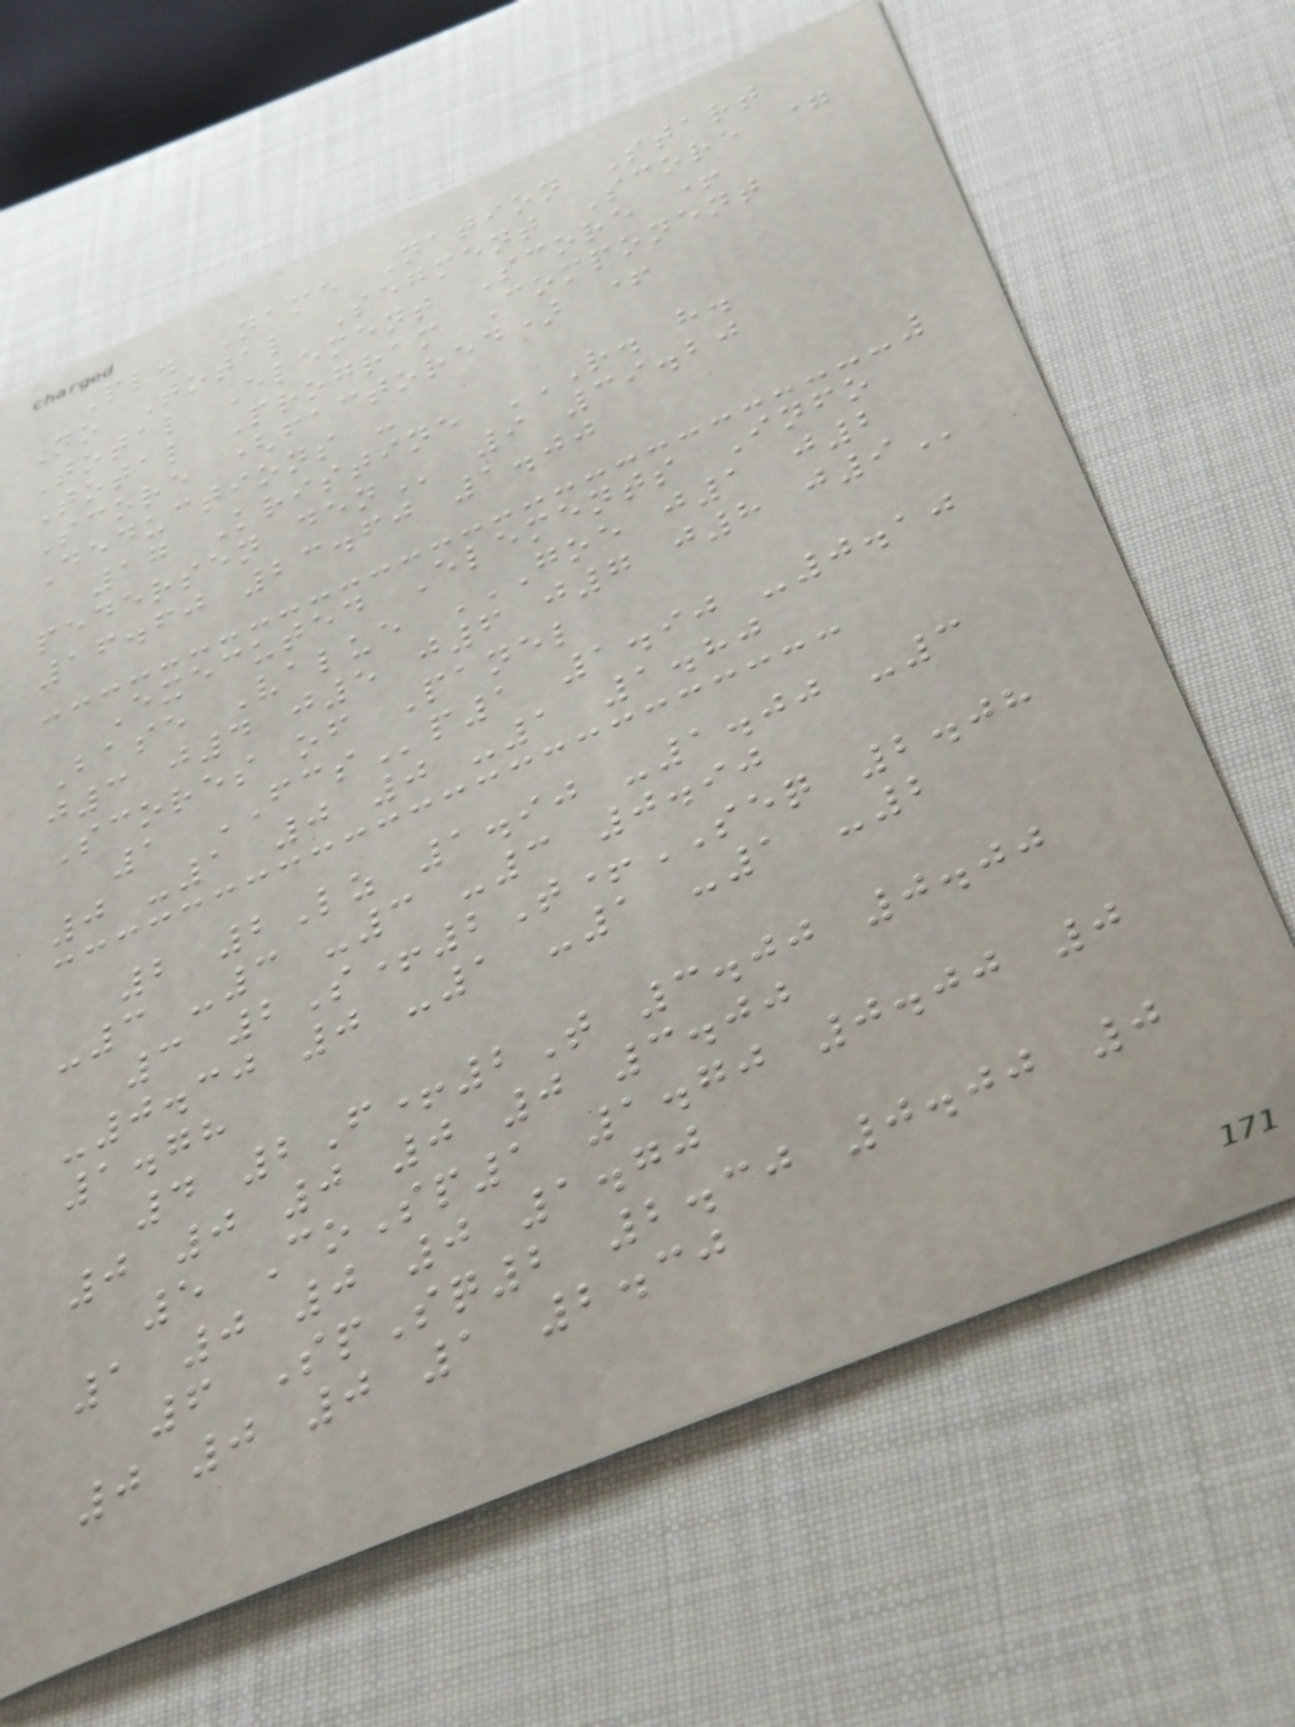Pl. Name Nation Start
No Total Segment Score =
Total Element Score +
Total Program Component
Score (factored) +
Deductions -
17 Kristine R. H.
PEDERSEN DEN 9 39.20
16.60 23.60 1.00
Executed Elements Info
Base Value GOE J1 J2
J3 J4 J5 J6 J7 J8 J9
Scores of Panel
1 FCSp1 1.90 -0.10
0 -1 0 0 -1 1.80
2 2Lz 1.90 -1.00 -3
-3 -3 -3 -3 0.90
3 2S+2T+SEQ 2.08
-0.30 0 -1 -1 -1 -2
1.78
4 2F+2T 3.00 0.00
0 0 0 0 0 3.00
5 CoSp1 1.70 0.00 0
1 0 0 0 1.70
6 SpSq2 2.30 0.00 0
0 0 0 1 2.30
